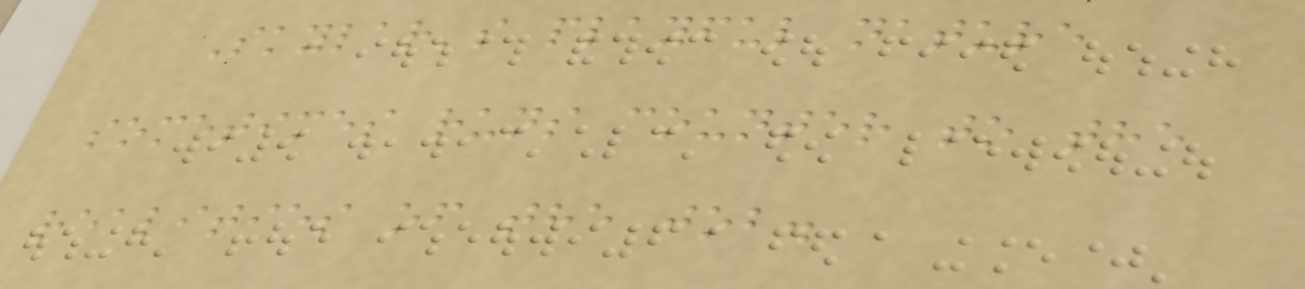Skylar's playful nature
sometimes runs counter to the
realities of the job.
